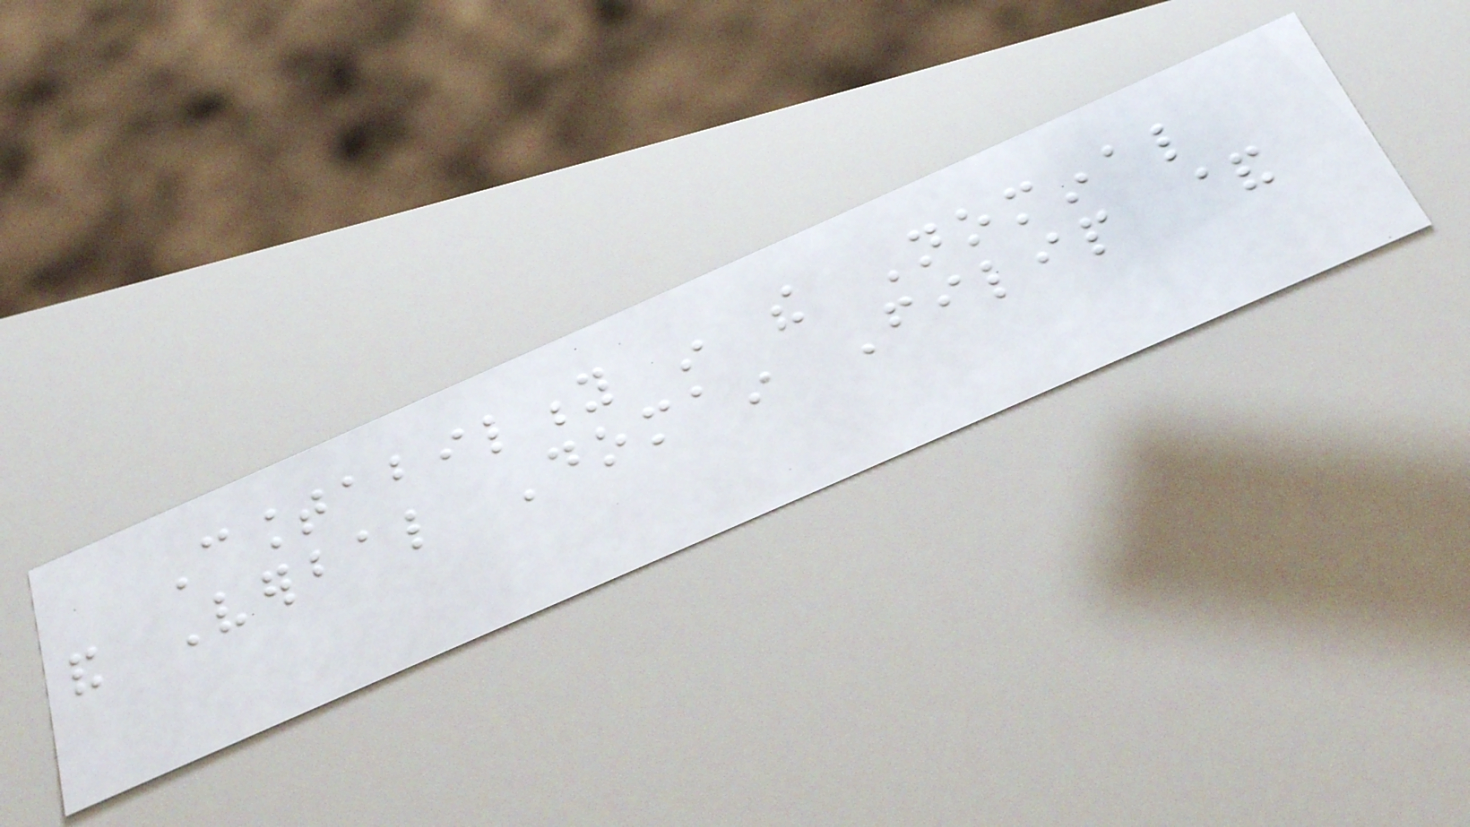Countability in the Nominal
and Verbal Domain Filip &
